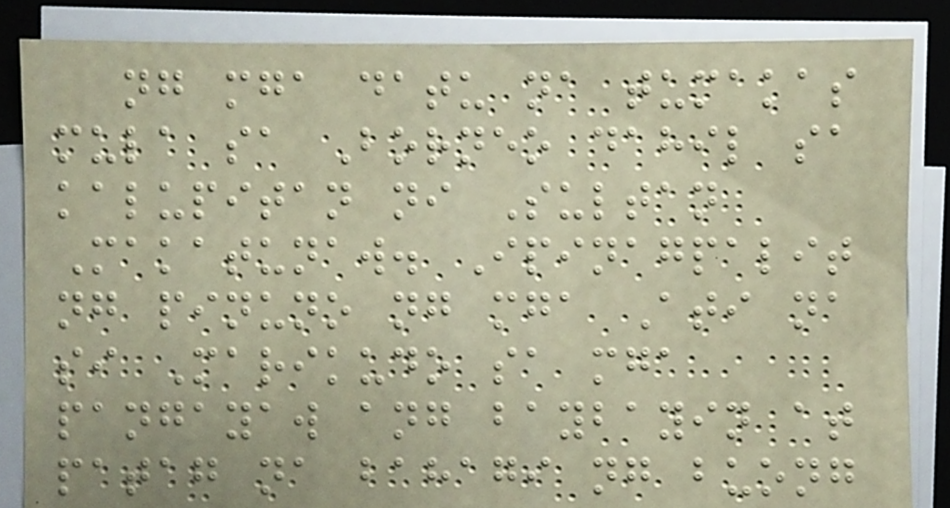ng mga datu na tumakas
mula sa Borneo dahil sa
kalupitan ni Sultan
Makatunaw. Ipinagpalit
ng pinuno ng mga Ati na
si Marikudo sa mga
pangayaw ang baybayin at
patag na bahagi ng buong
